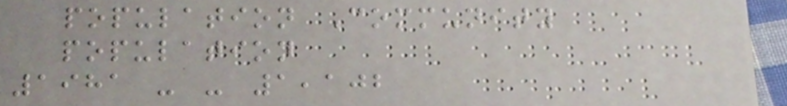population Community
population
1981 - - 1,102
